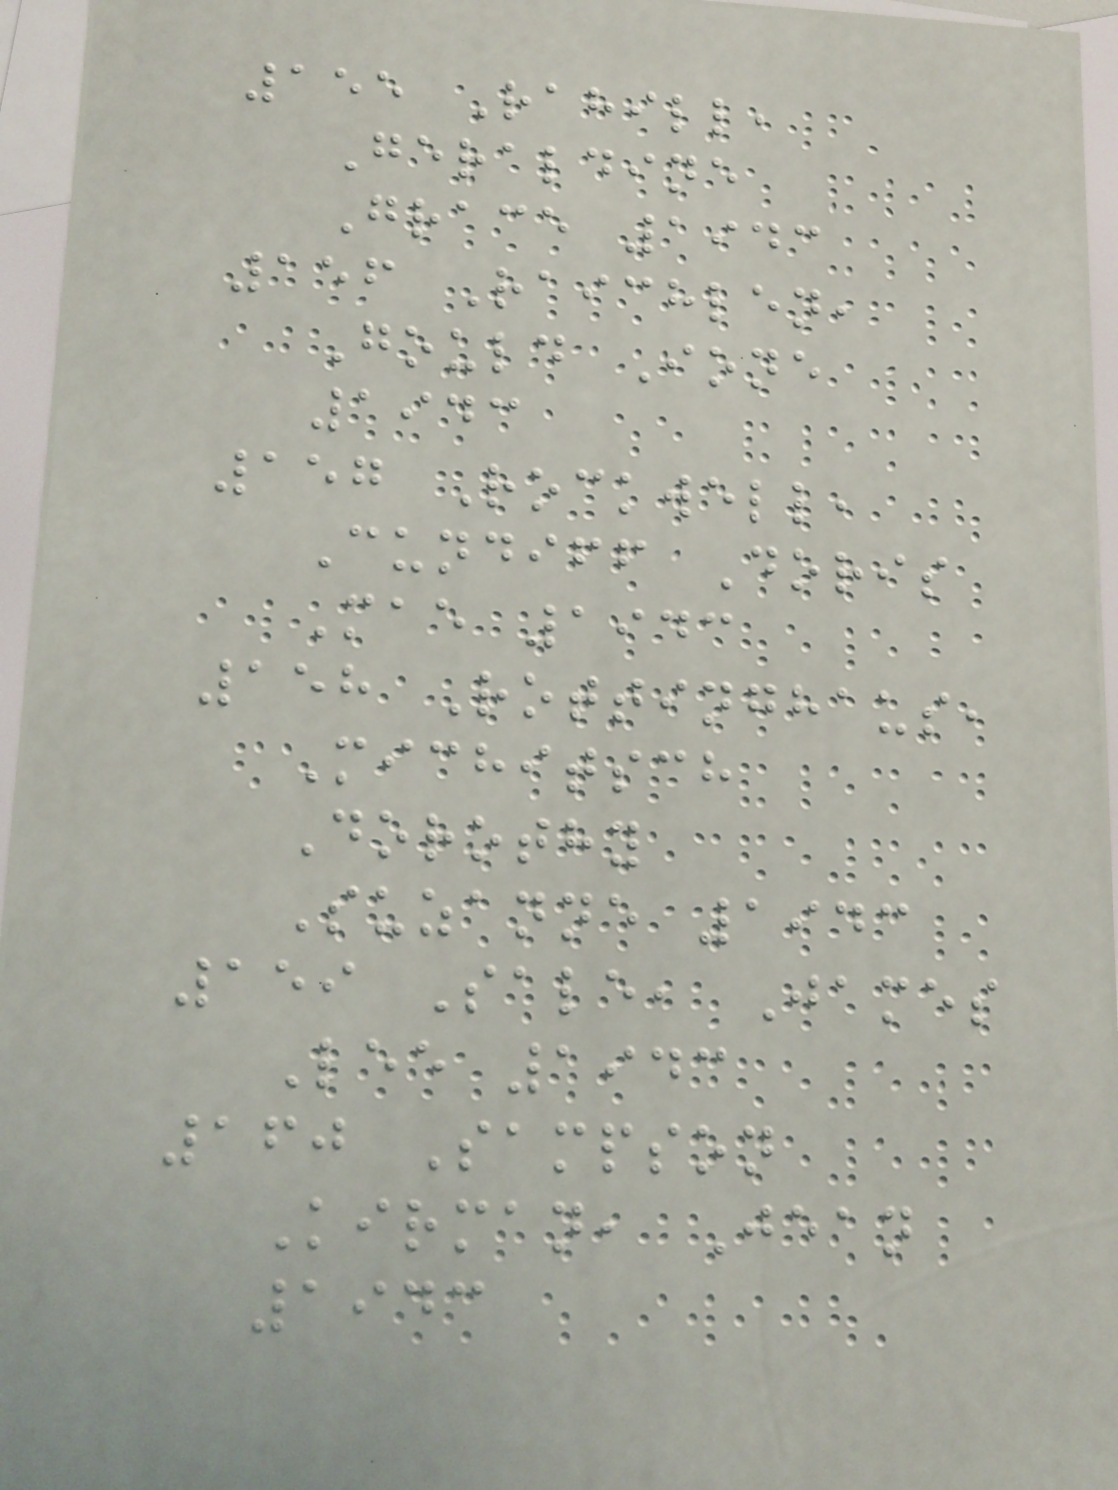155 Rahill,
Geraldine
Grace 1943
156 Raichlen,
Gould Ione
1943
157 Rockwell,
Cundiff Doris
Mae 1943
158 Rottinghaus,
Michitsch
Dorothy
Suzanne 1943
159 Sale, James
Lee 1943
160 Sampson
Kirman, Jean
1943
